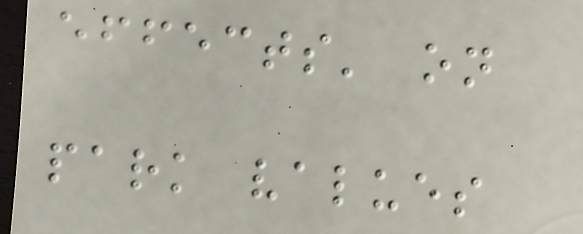effects' on
park values
